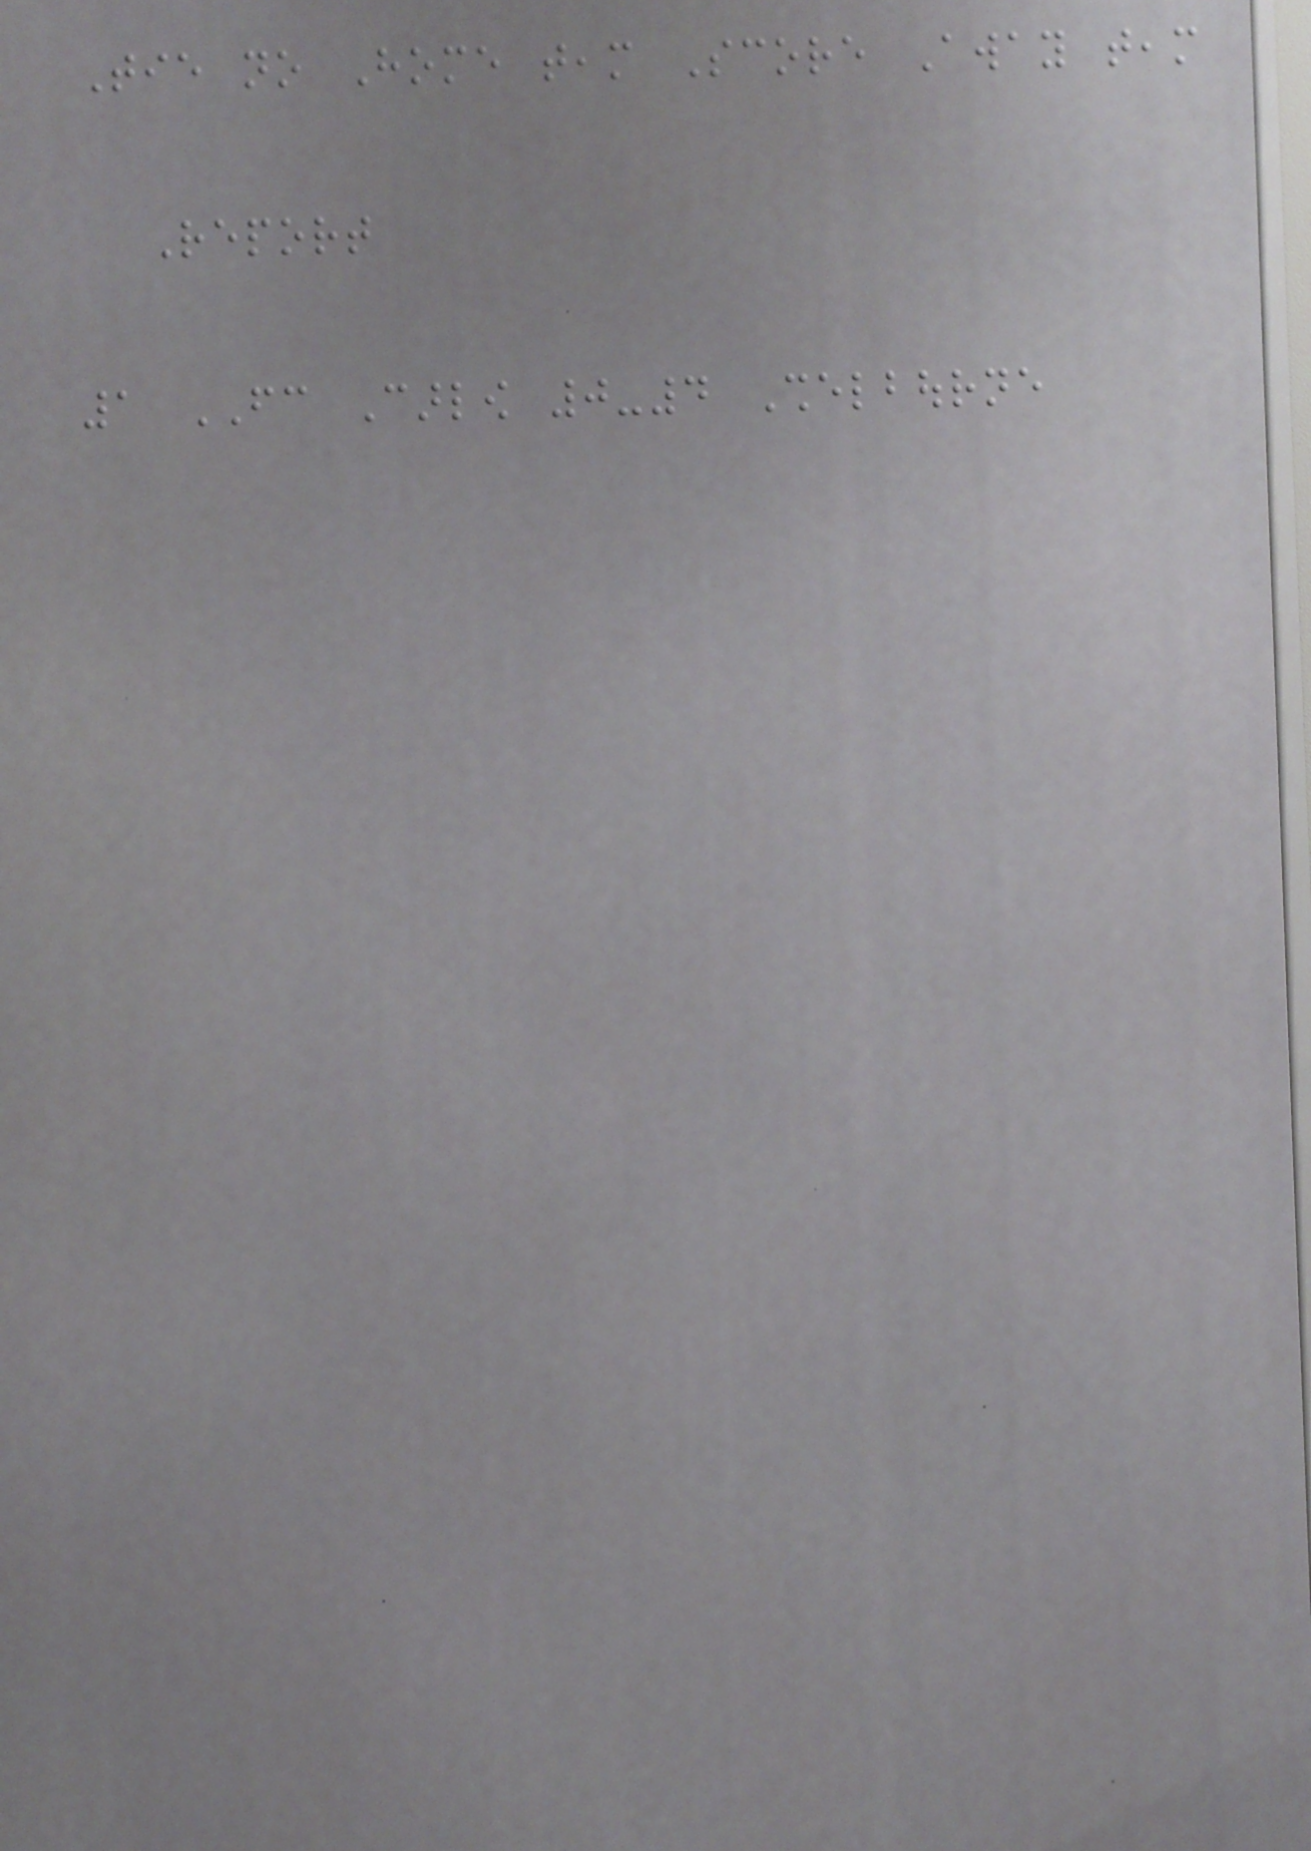Tie no Home team Score Away team
Report
1 FC Carlow 0-4 Shelbourne
